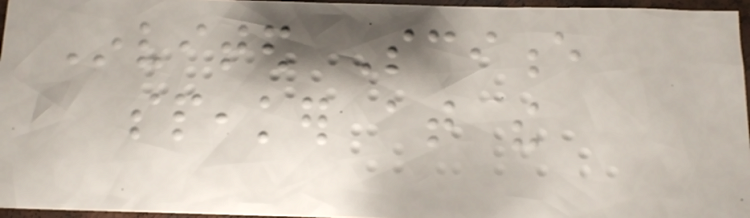Invited Science
speaker at the
